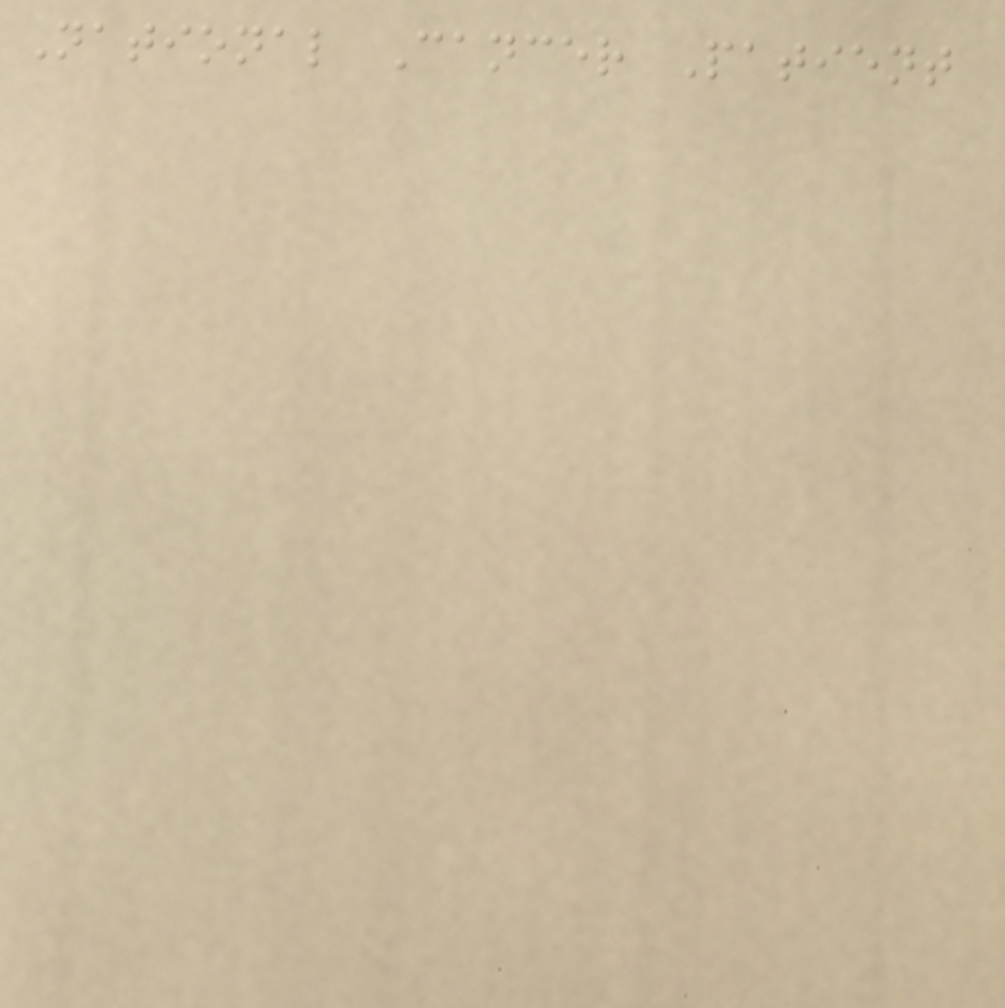National Cancer Patient
